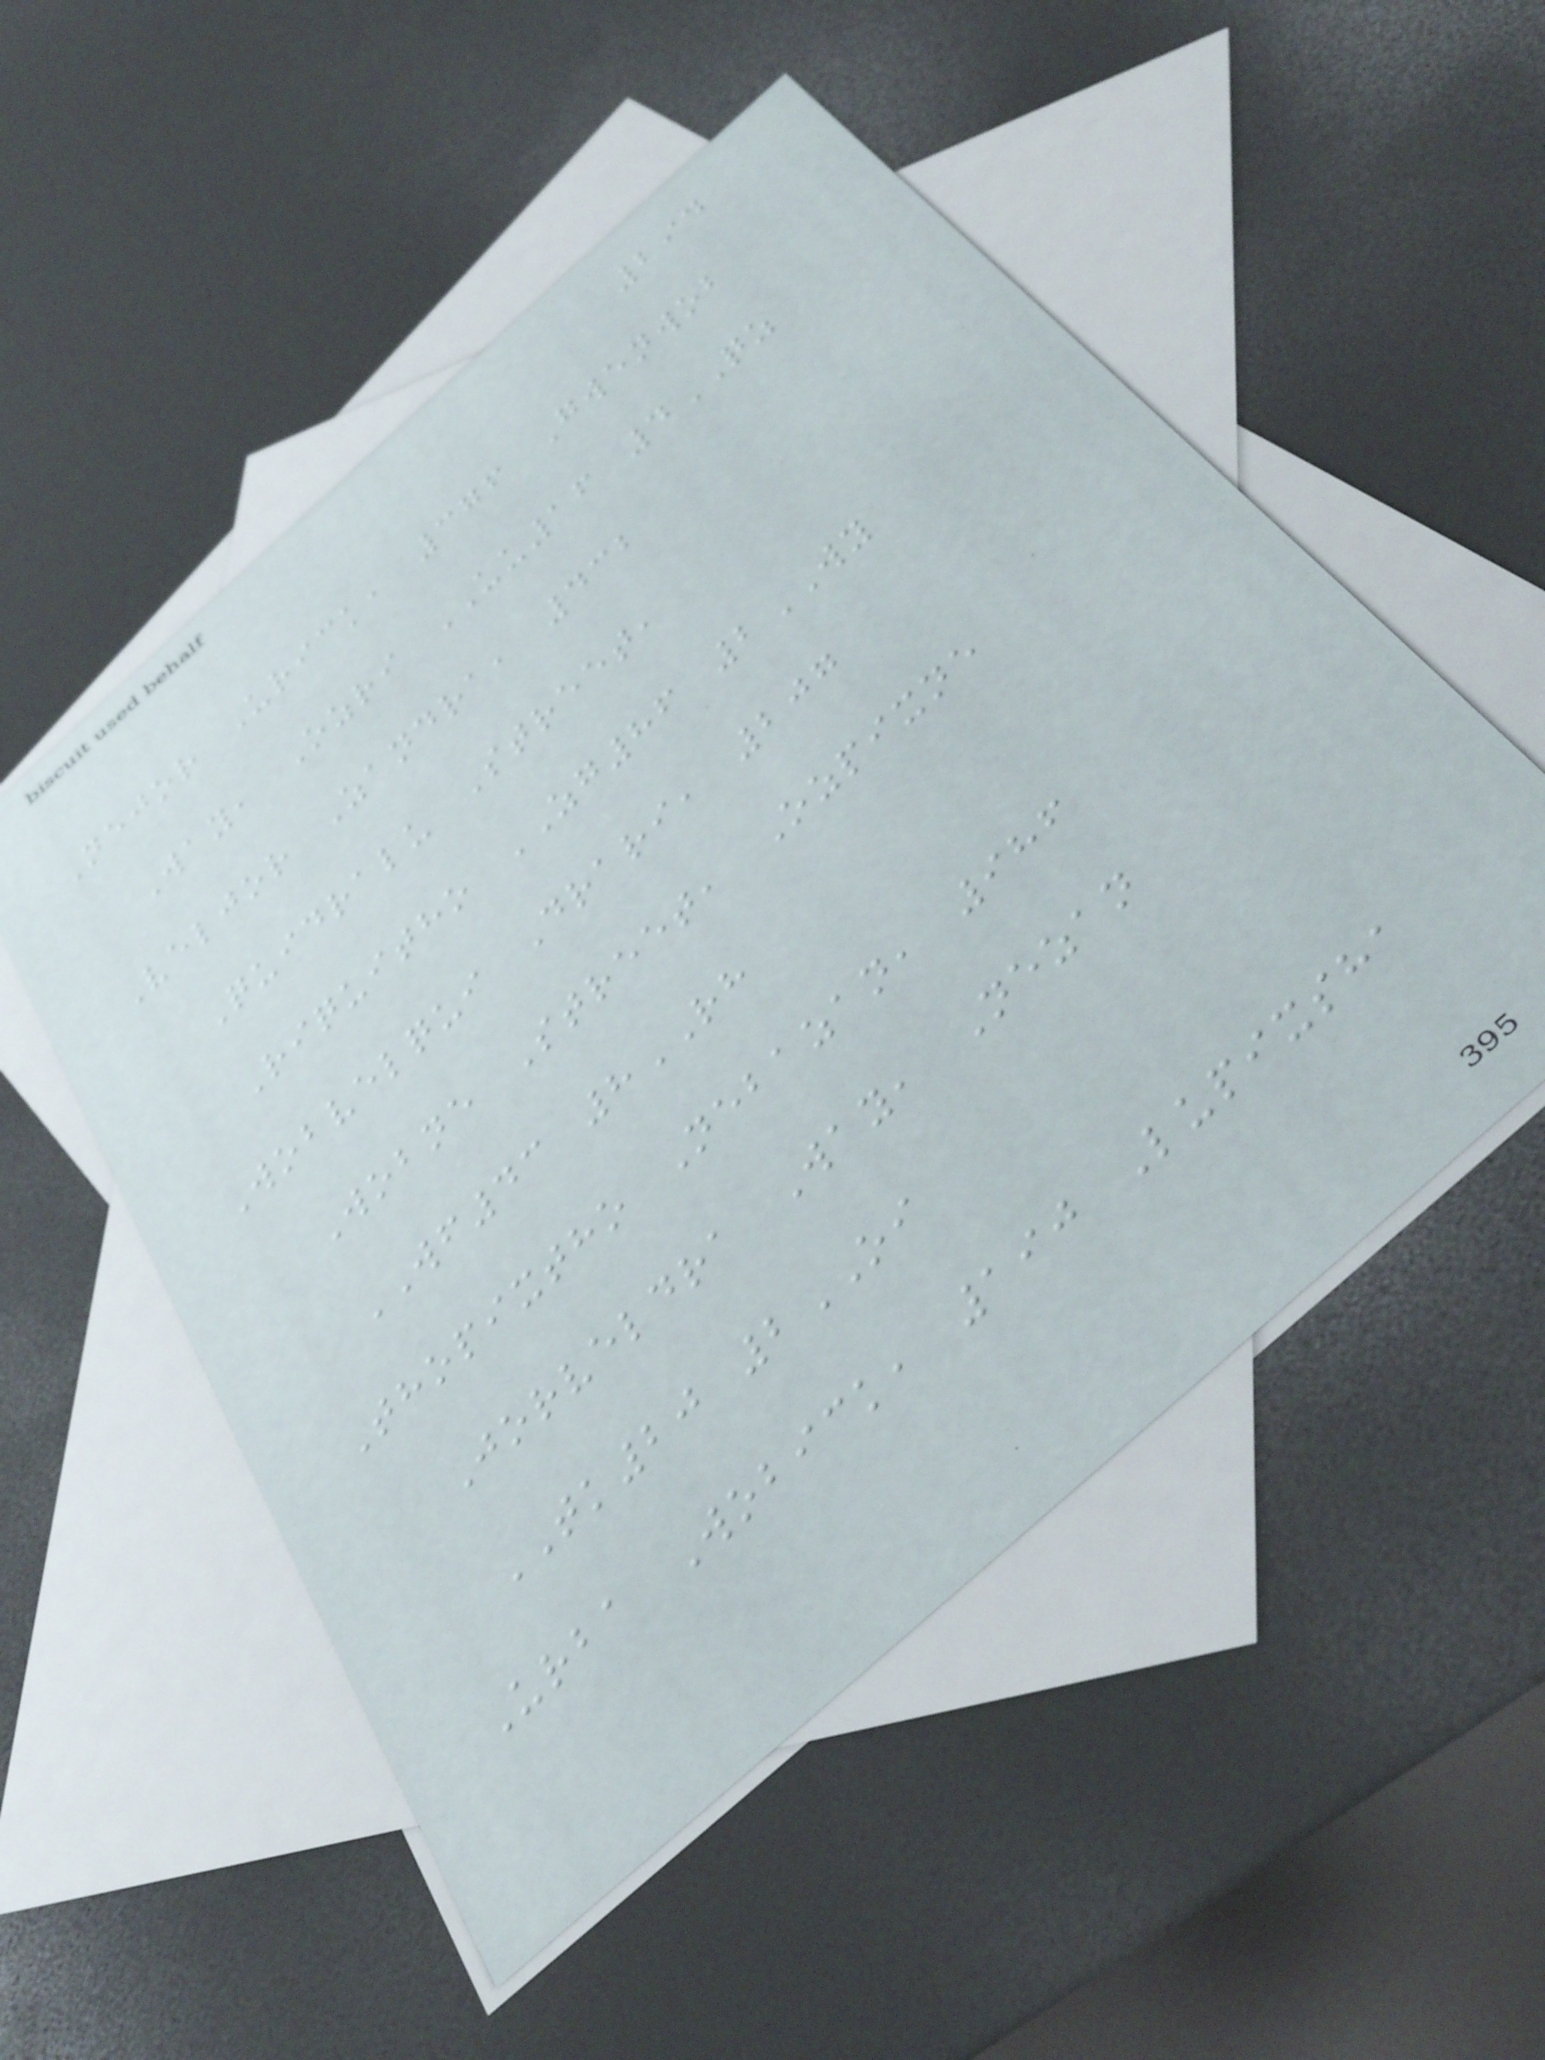294
Nejor Urick, 376 Gwenwob
Way, Ozri UU16 4QZ
Veljor Zandra, 432
Quidralu Street,
Riquitho ZG86 2WY
Wobvelqui Drari, 207
Wobne Street, Ozpixne
WF43 8RH
Thopixtho Nebazan, 986
Jorveldra Way, Nezan
TK20 2OI
Urba Wobick, 190 Lupixsha
